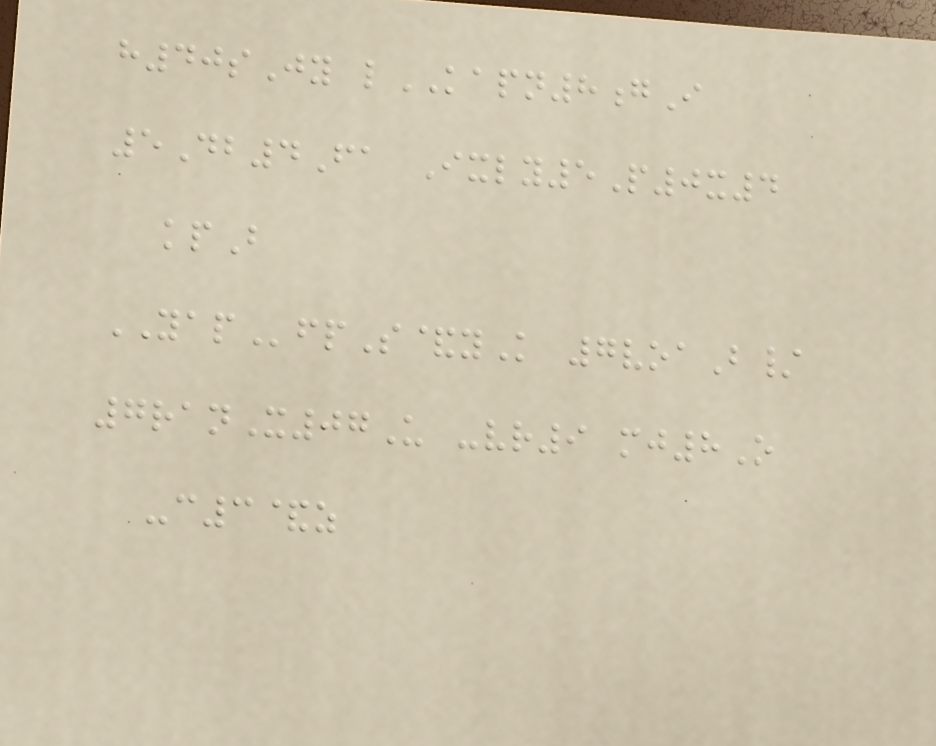h40sJy lKAPN8gI
5Db4Fa Ixly5P0x4
kpB
YAPfpS&yK 7voaB/
7ranX07U -vr9 mj8O
-c3&z
